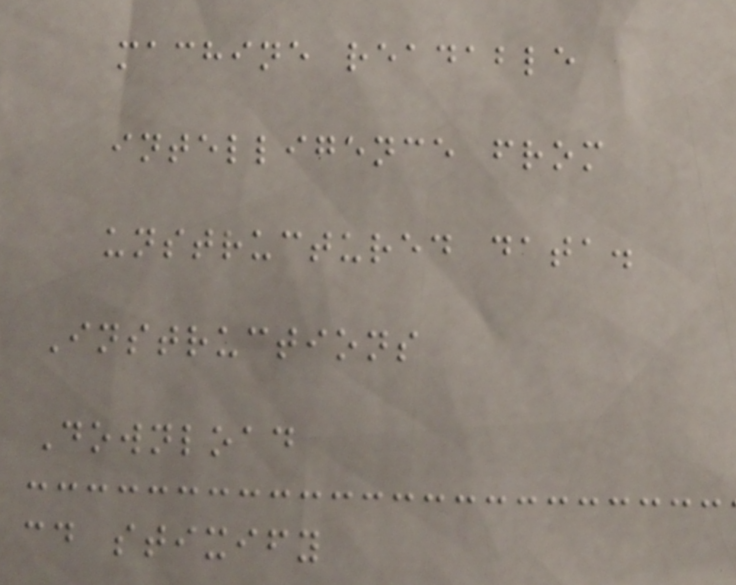machine readable
intelligence from
unstructured data.
Instructions
Download
cd stixify
